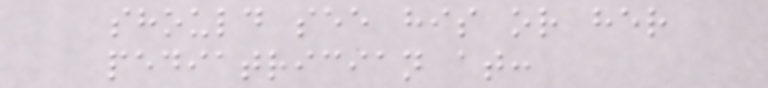should see his or her
pediatrician at:
